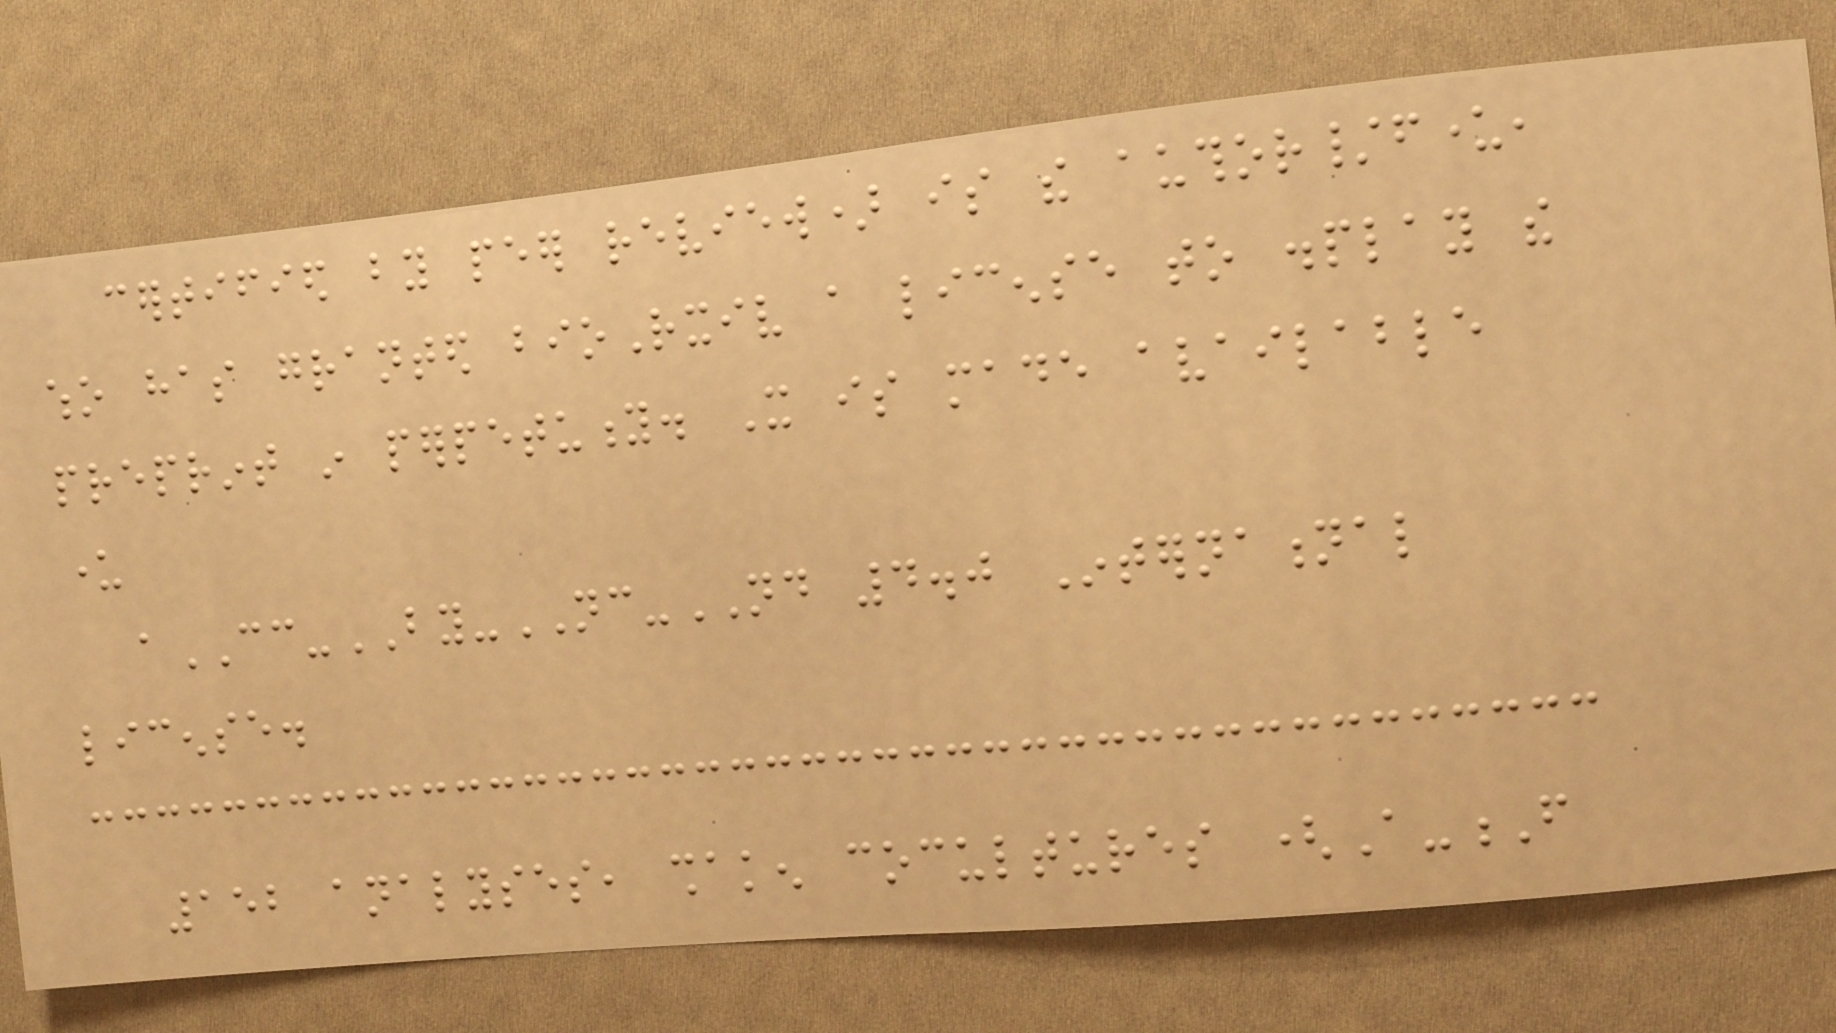certified by peer review) is the author/funder,
who has granted bioRxiv a license to display the
preprint in perpetuity. It is made available
under
aCC-BY-NC-ND 4.0 International
license.
152 analyses, shaken cocultures (A-F
